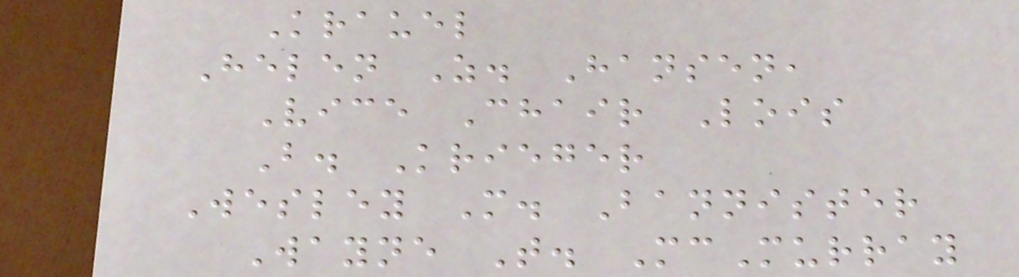Krauel
Helen Z. Hansen,
Vice Chair Lois
B. Krieger
Wesley M. Bannister
Wayne T. McMurray
